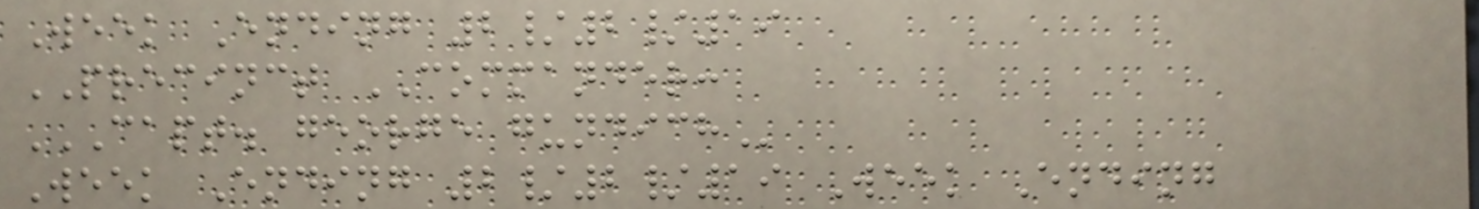Week Ending 2/2/19
PRECINCT COMMANDER:
CAPT. GEORGE GUNDICH
Week Ending 2/2/19 Week Ending
